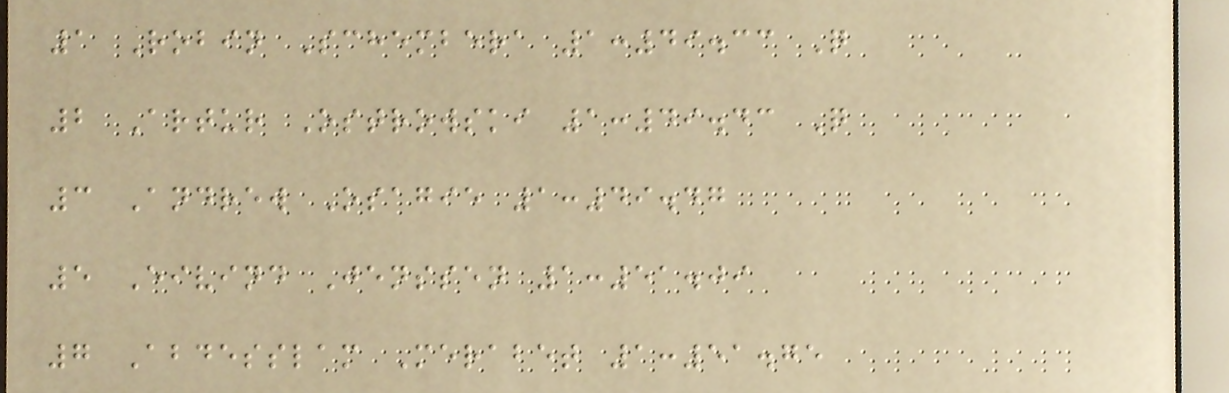1 Robin Schembera 1:49.33 Q
2 Artur Ostrowski 1:49.43 Q
3 Andrew Osagie 1:49.47
5 Eivind Jenssen 1:51.09
7 Abdesslam Merabet 1:51.75
